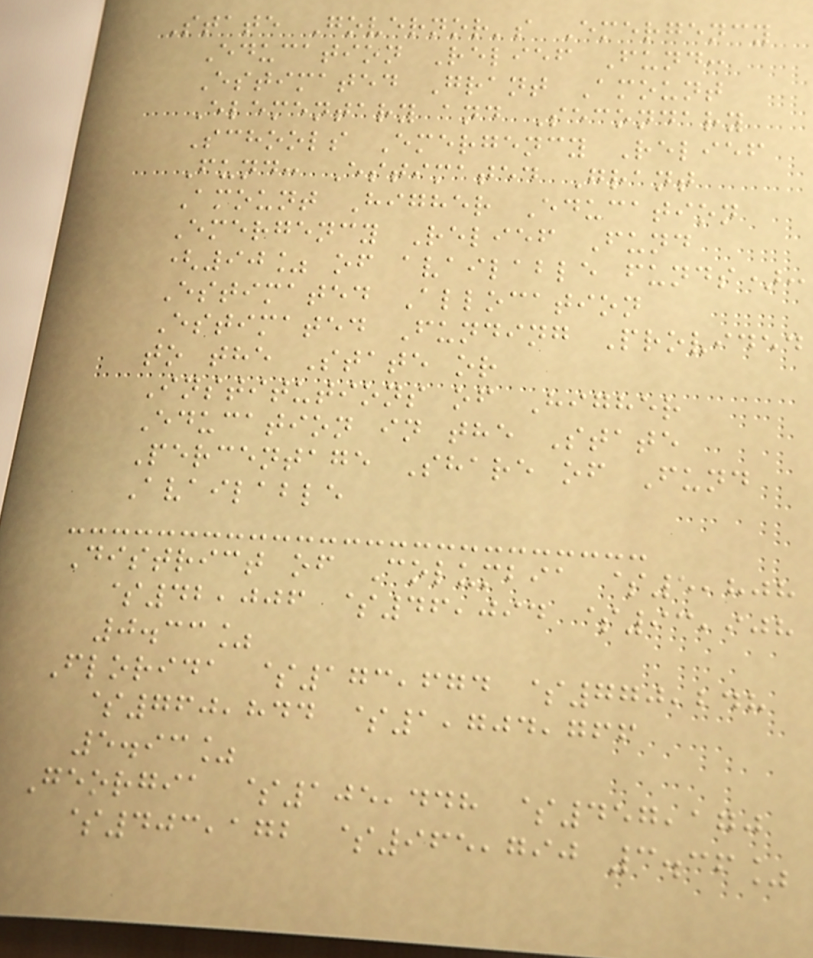State Governor's Emergency
Education Relief Fund:
Estimated Grant Amount
Elementary and Secondary
Schools Emergency Relief
Fund: Estimated Grant
Amount Higher Education
Emergency Relief Fund
(90% of available funds):
Estimated Allocation
Estimated Funding Provided
to the State or
Institutions of Higher
Education in the State
Percentage Share of Fund
Available
District of Columbia $5,808
$42,006 $46,094 $93,908
0.33%
Florida $173,674 $770,248
$760,844 $1,704,766
5.93%
Georgia $105,448 $457,170
$403,172 $965,790 3.36%
